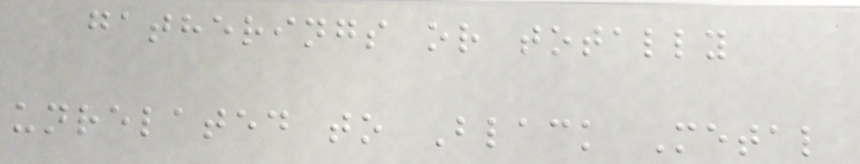gatherings or totally
unrelated to Black Metal
